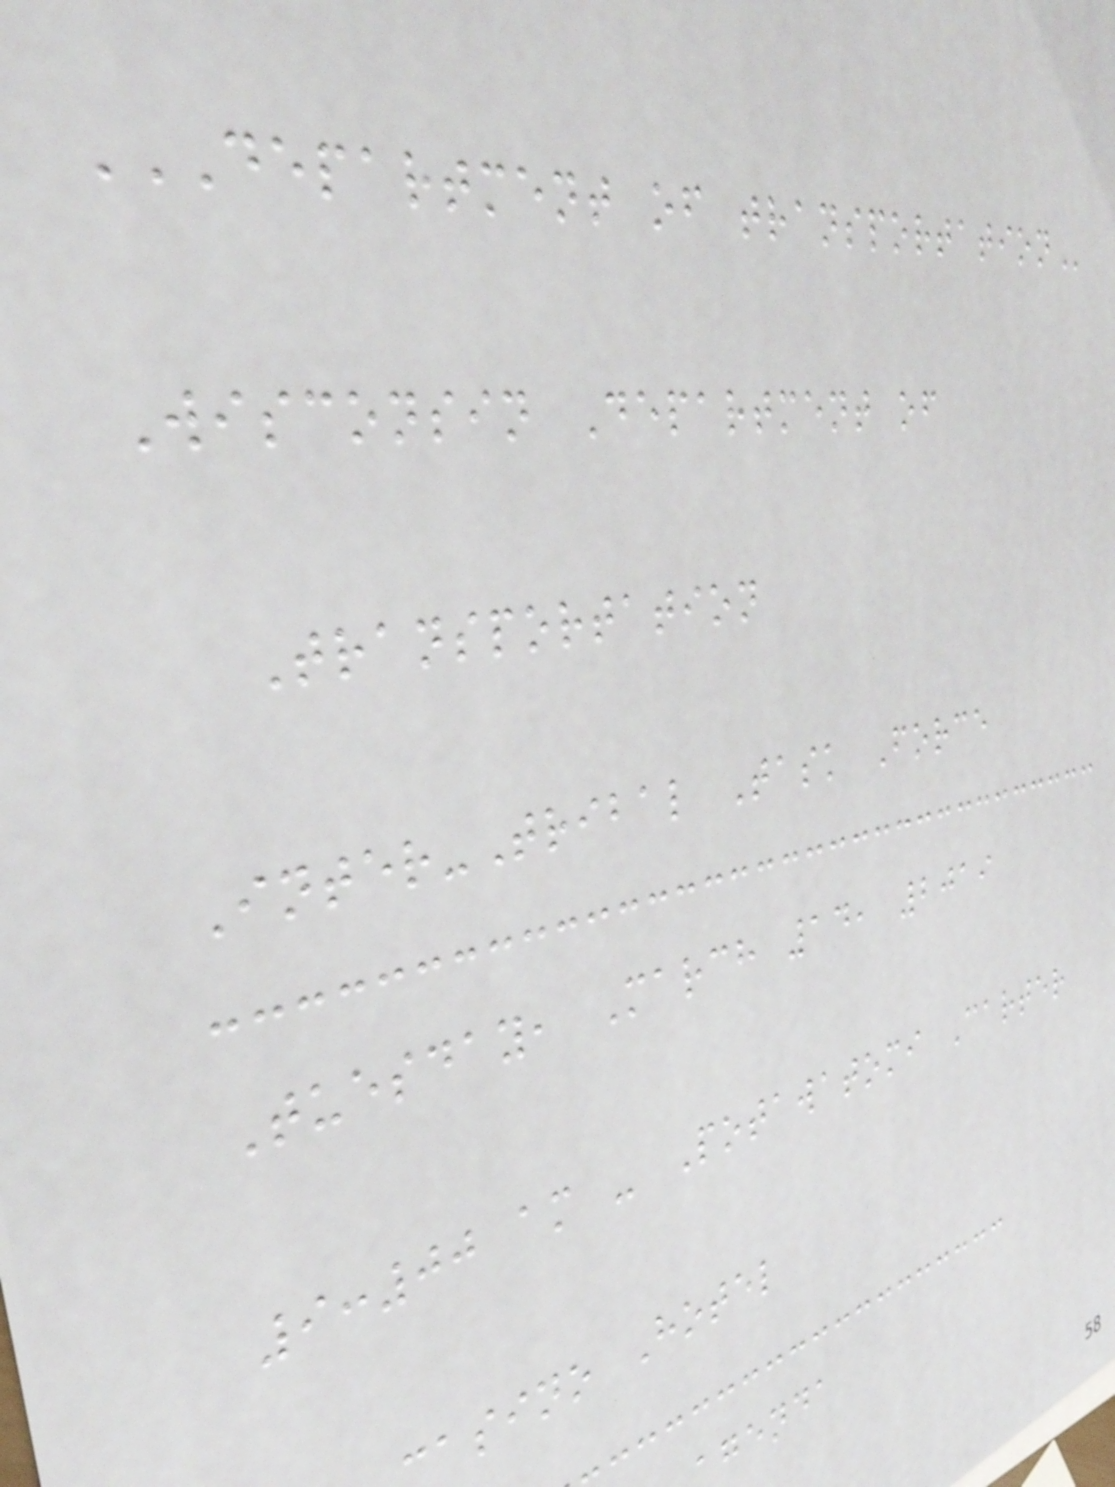DEPARTMENT OF TRANSPORTATION
Wisconsin Department of
Transportation
Inter-Tribal Task Force
Tuesday, March 14, 2019
9:00 am - Potawatomi Carter
asino Hotel
genda
